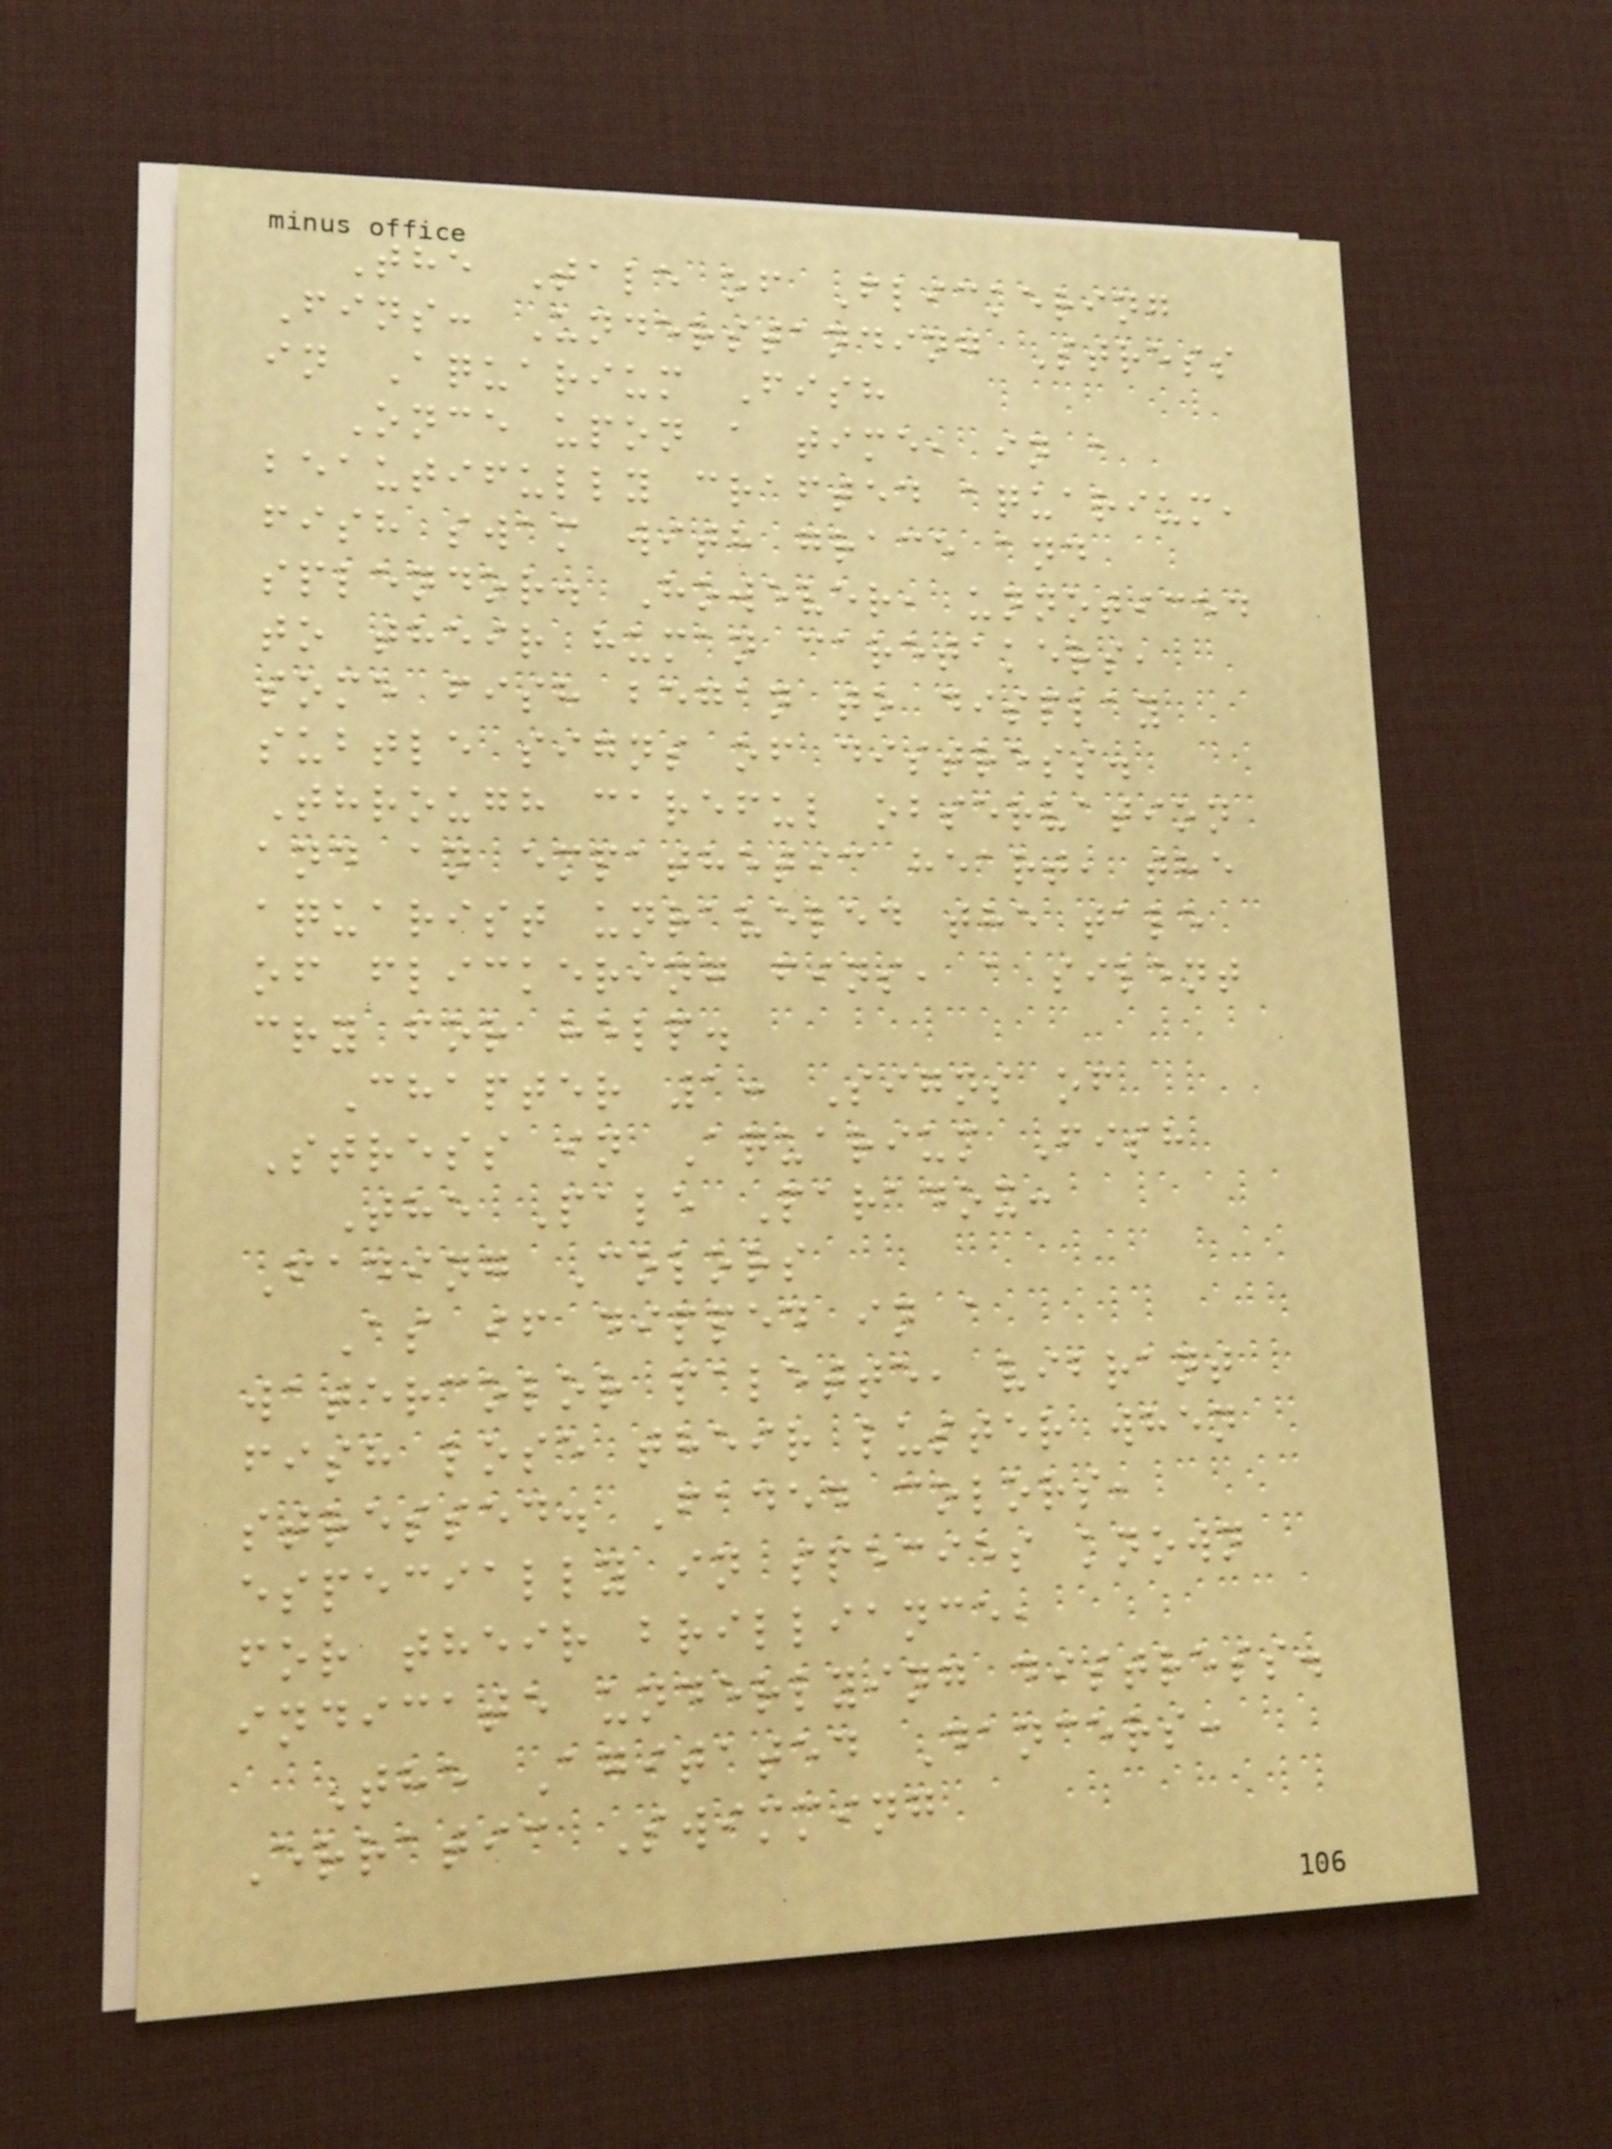The Tale of Flickering
Fins: Understanding Stress
in Aquarium Fish
Once upon a time, in a
beautifully crafted aquarium,
fish swam with grace and
splendor. However, unnoticed
to their human caretakers,
some fish began to display
subtle signs of distress.
Through careful observation
and an empathetic heart, the
aquarist unraveled the tale
of flickering fins, a silent
cry for help.
Chapter 1: Signs of
Stress in Aquarium Fish
The Pale Paradox:
Fading Colors
As if dipped in a
watercolor palette, vibrant
fish lose their luster when
stressed. Faded colors,
especially in species known
for their brilliance,
indicate underlying distress.
The Agitated Dancers:
Erratic Swimming
